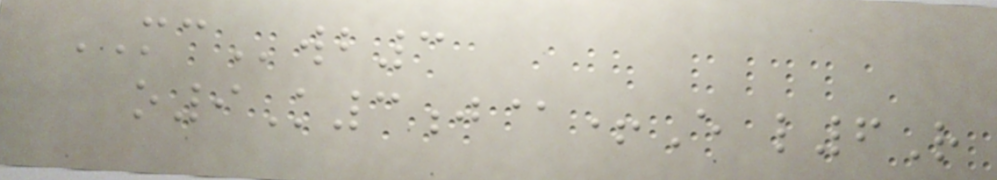MCwb3
o9K3j@+E l6R
